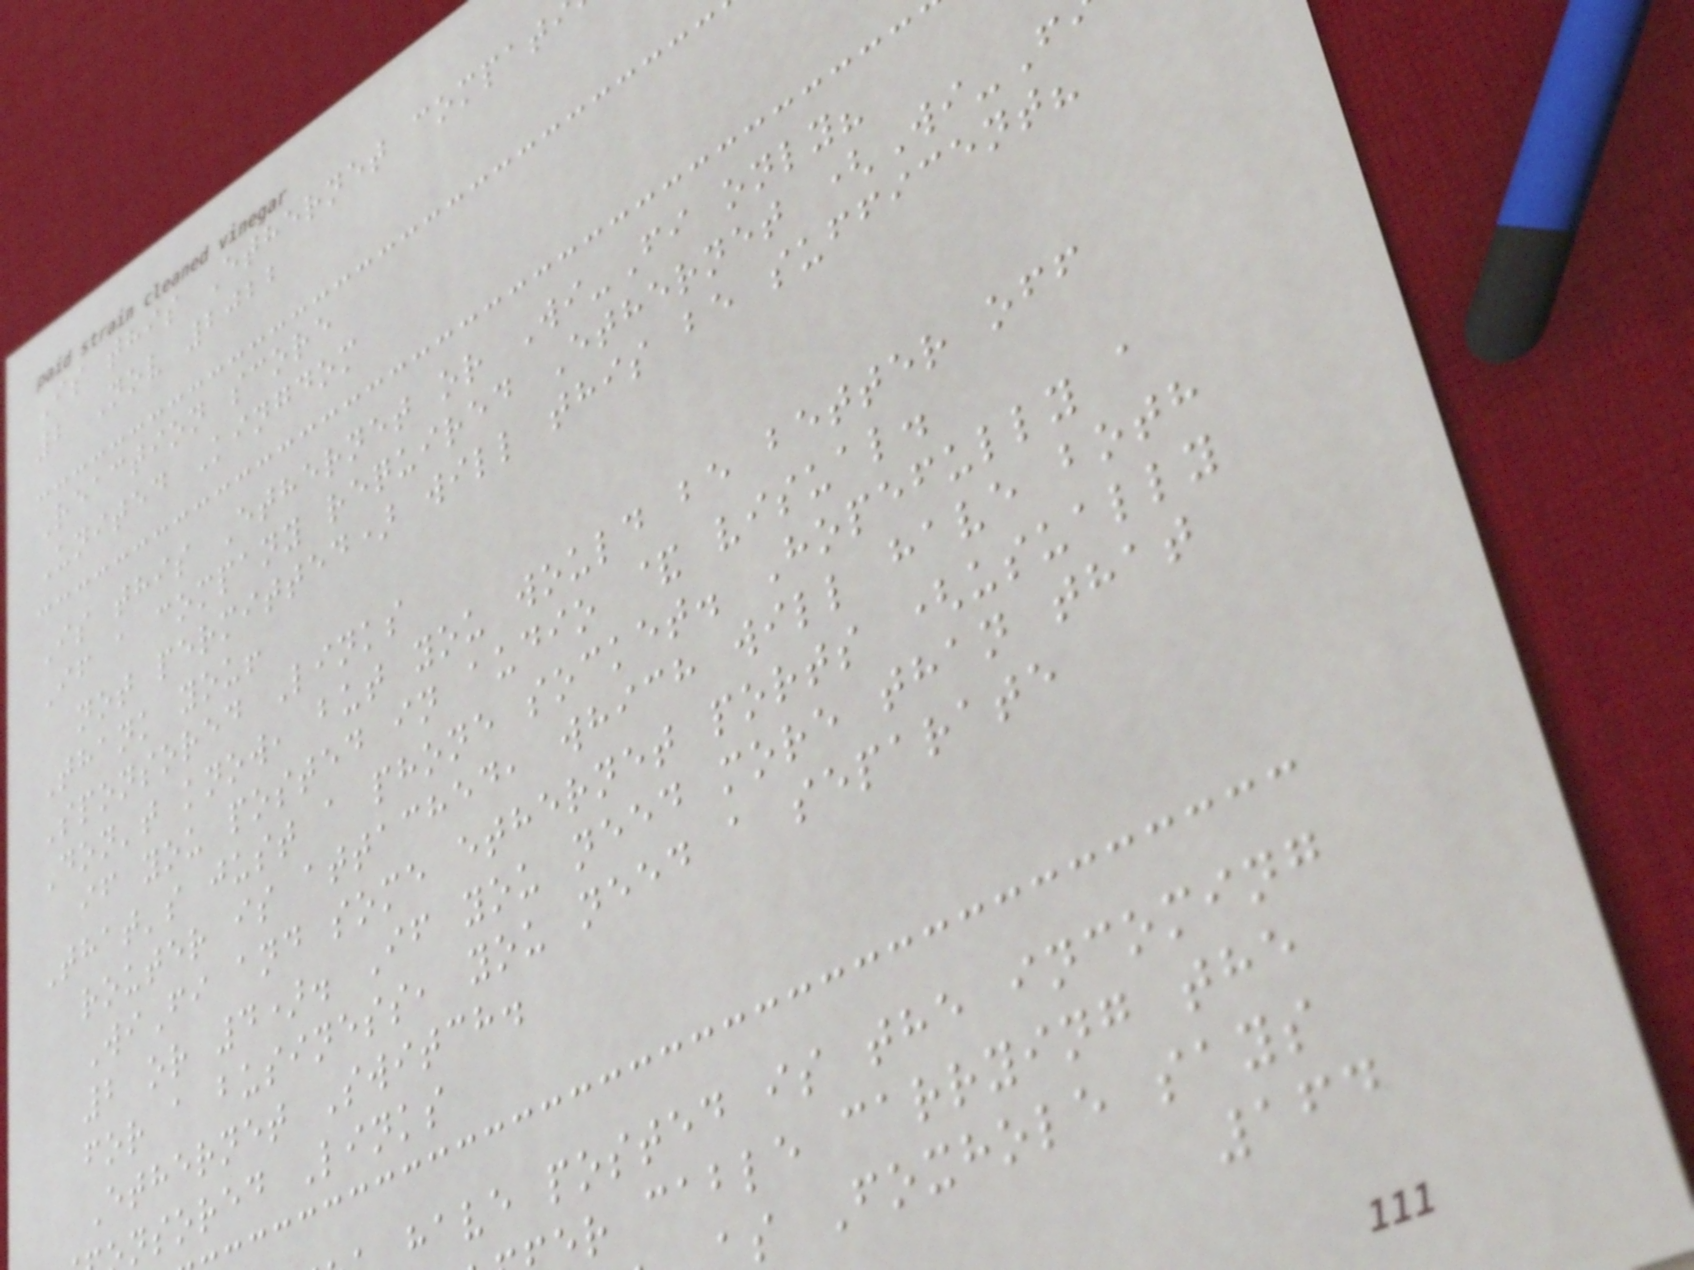Is this Ethernet compati
2 Nov 2022
Reaction score
United Kingdom
Is this Ethernet or Wi-Fi only?
If a company required Ethernet (Wi-F
not permitted) will this be sufficent?
Thank you!
Sponsored Links
Don't know, but you would be better off
if you posted in audio & visual.
That's just a phone socket. Hopefully a
router is attached, which will have both
WiFi and some ethernet ports (usually
2 or 4). If you need more than that
for a business, you need a separate
Ethernet Switch.
nsored Links
have posted is the incoming
er cable carrying the
s Foxhole says
164
